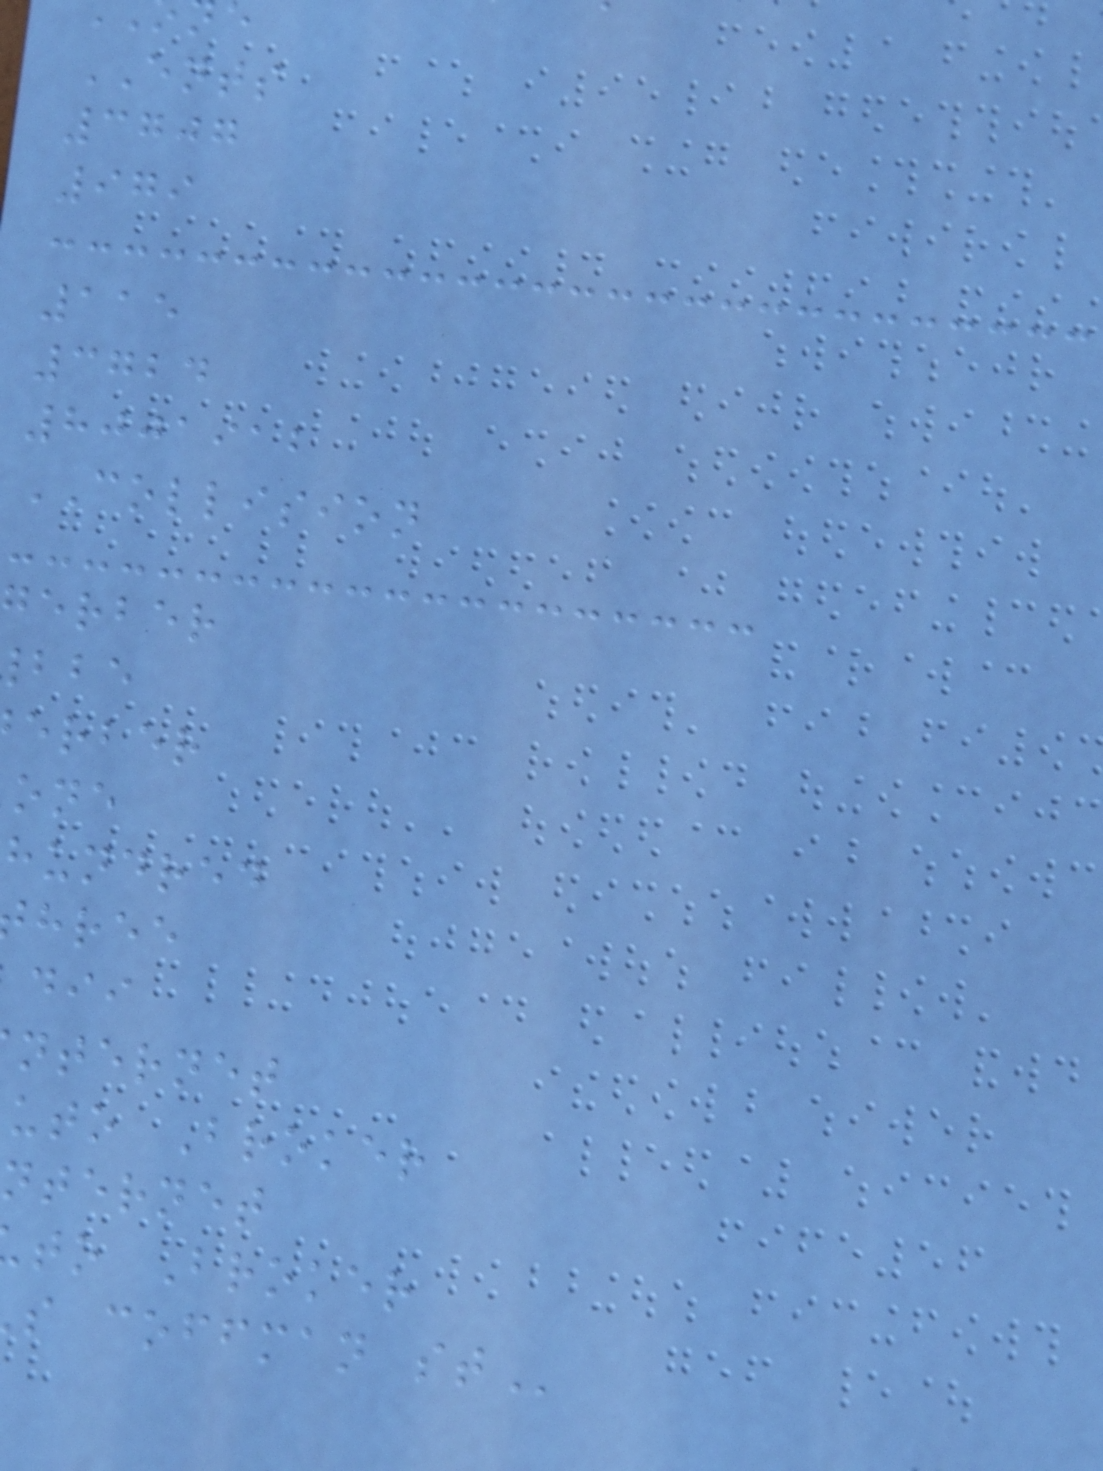ENTS
3707
979
115
3724
8001912
COLLISION
erber
erber
hundred
hree
nternet
uto Broker
nternet
to Broker
s coffman
